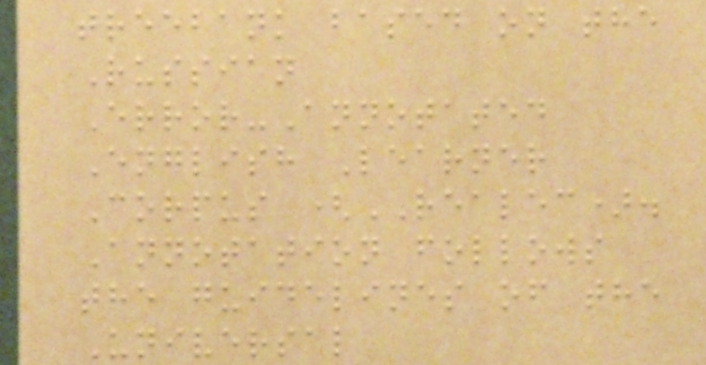treebank based on the
Russian
Error-Annotated
English Learner
Corpus (REALEC).
Annotation follows
the guidelines of the
Universal
